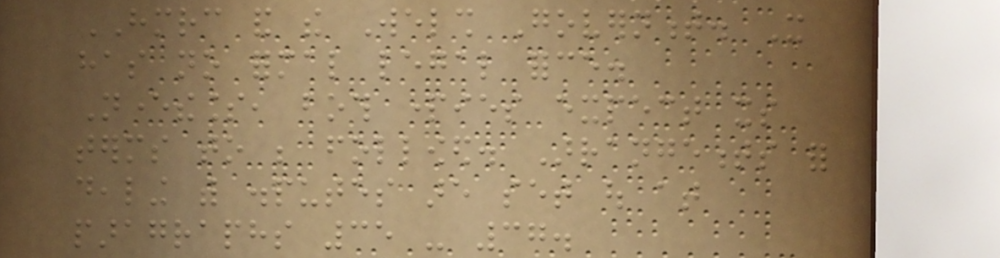HMRC and the Welsh Government. It
has no formal legal force.
Nevertheless, both parties expect its
terms to be followed. Arrangements for
dealing with disputes are set out at
paragraphs 35 - 37.
